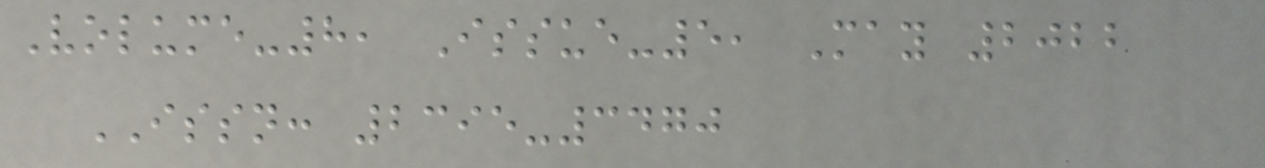Volume-8, Issue-5, May 2022
ISSN: 2395-3470
